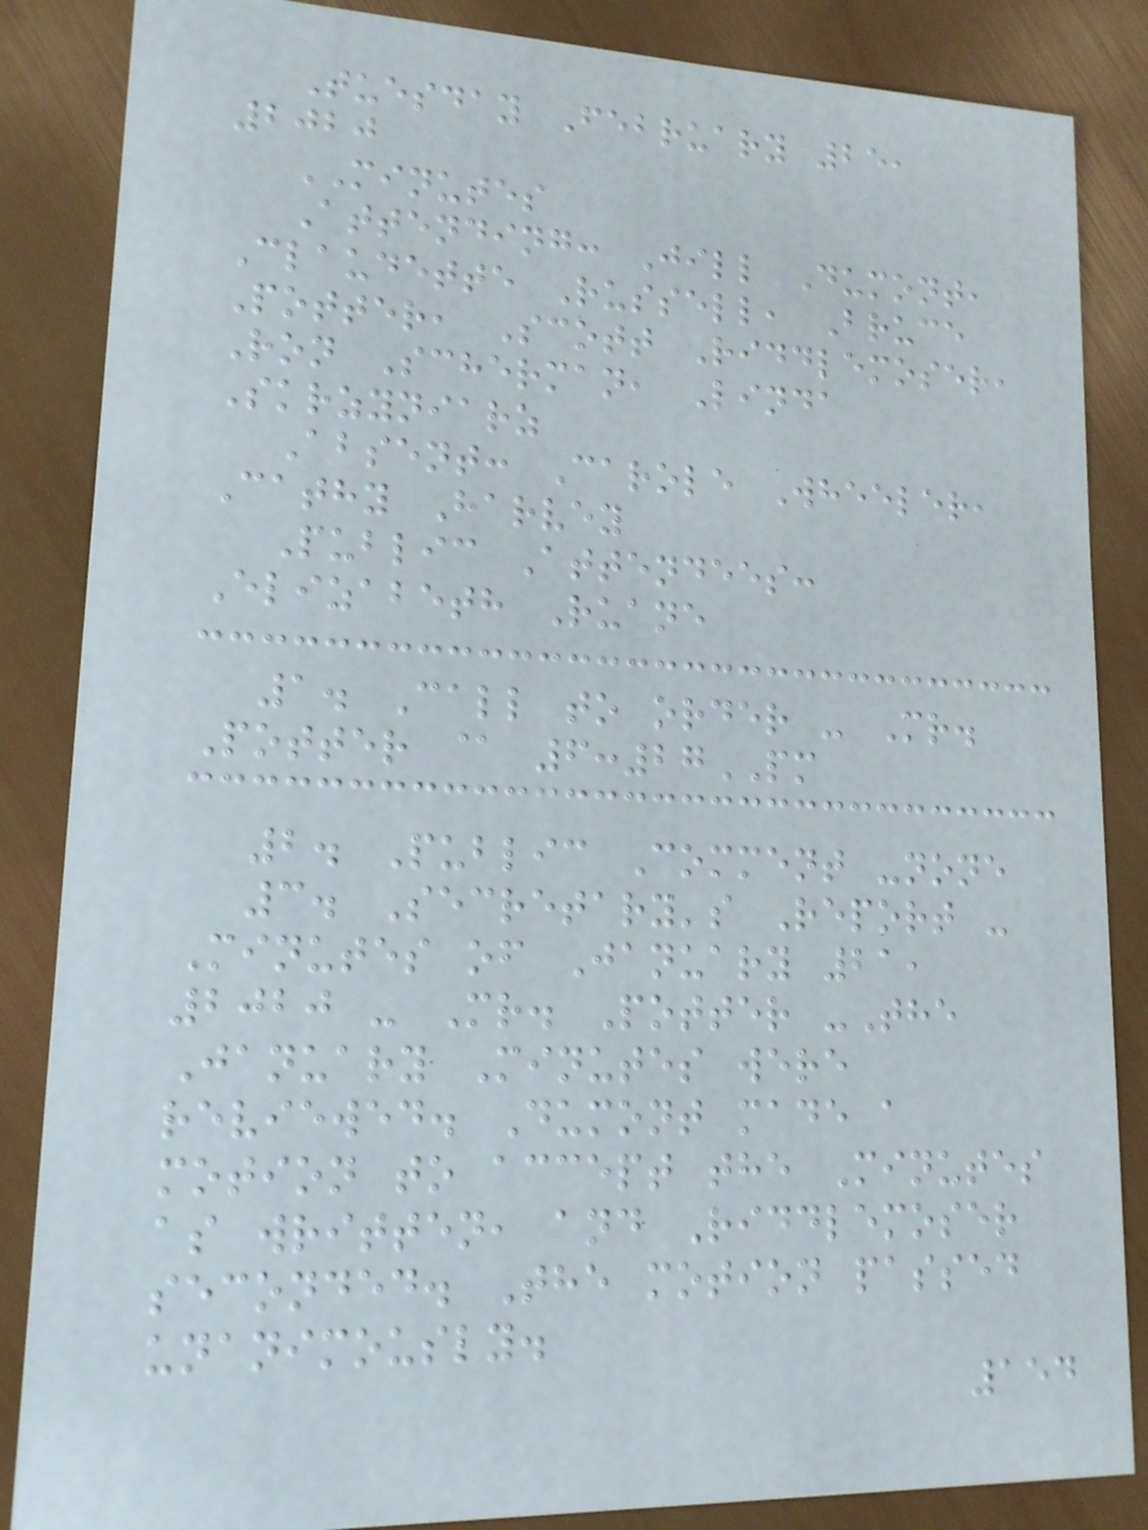Tuesday February 25,
2020
MINUTES
Attending: Jill Dumont,
Claudette Russell, Bruce
Potter, Scott Riddlemoser,
Ron Scherman, Linda
Skrzyniarz
Absent: Carole Wheeler,
Cathy Harvey
Public Attendees:
Elizabeth Ruane
1. Call to order - Mr.
Potter @ 6:27PM
2. Public Comment -none
3. Secretary's Report -
Minutes of January 21,
2020 - Mr. Potter -The
January Minutes were
reviewed. Dumont made a
motion to accept the Minutes
as written, and Riddlemoser
seconded. The motion passed
unanimously.
154
